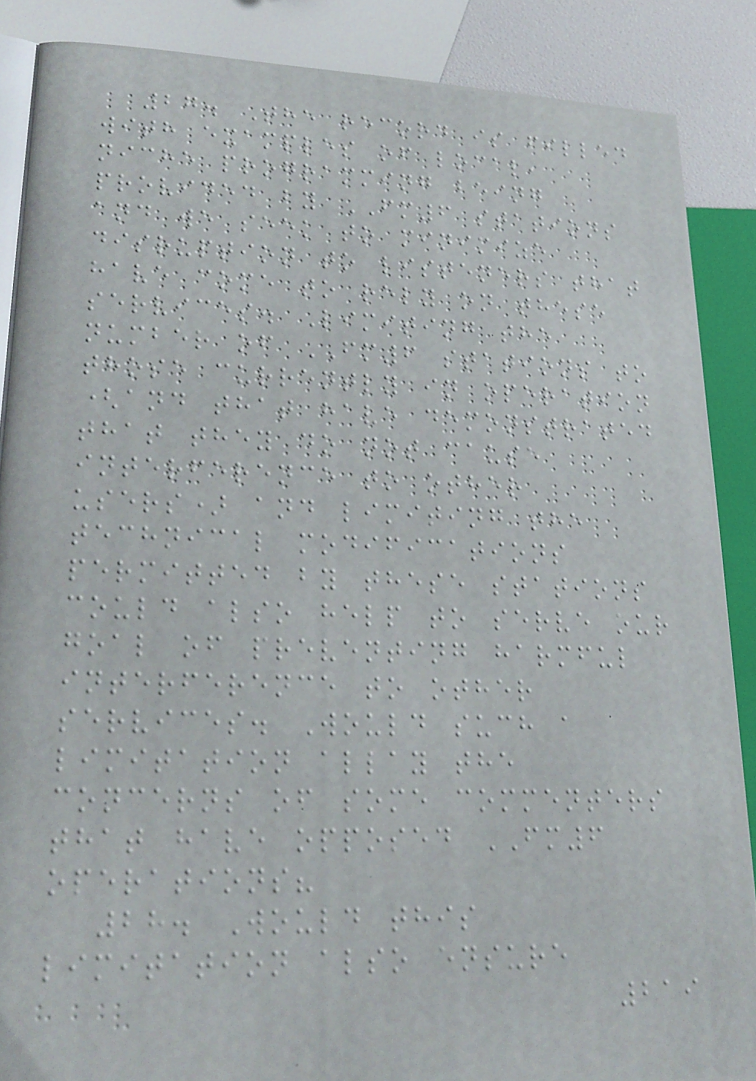27. The record is filled
with examples of local,
niche programming being
provided by FM6 stations
and we seek to minimize
disruption to listeners that
have come to rely on these
services. Limiting the
number of FM6 stations to
those currently in operation
(and that have demonstrated
that they do not cause
interference to other
users) and limiting the
technical modifications
permitted by these stations
could also help to serve our
goal of preventing harmful
interference to other
services. Would such a
limitation allay the
concerns of some commenters
that have opposed FM6
operations?
28. Would this
limitation also ensure
219
